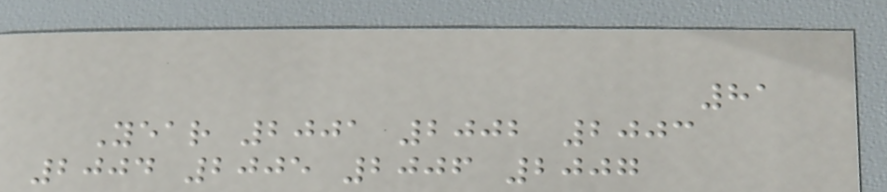81
Year 2001 2002 2003
2004 2005 2006 2007
